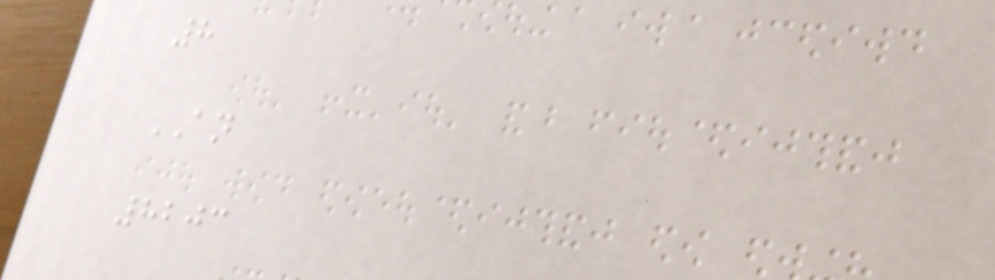8
AN
8203
